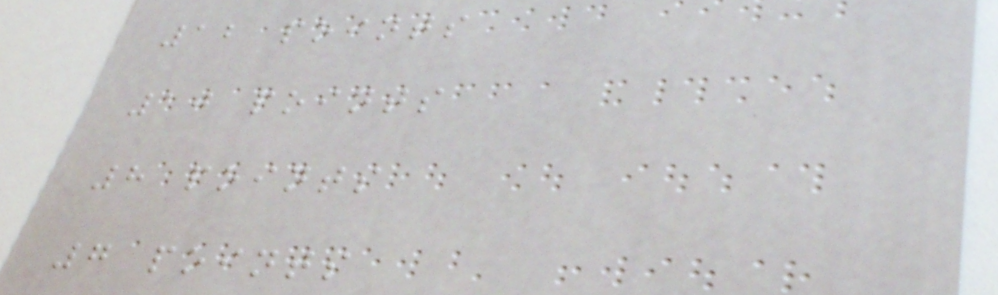12 points
10 points
8 points
7 points
